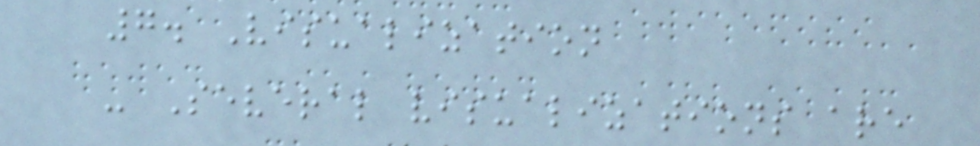7. Visualization
- Several visualizations are
